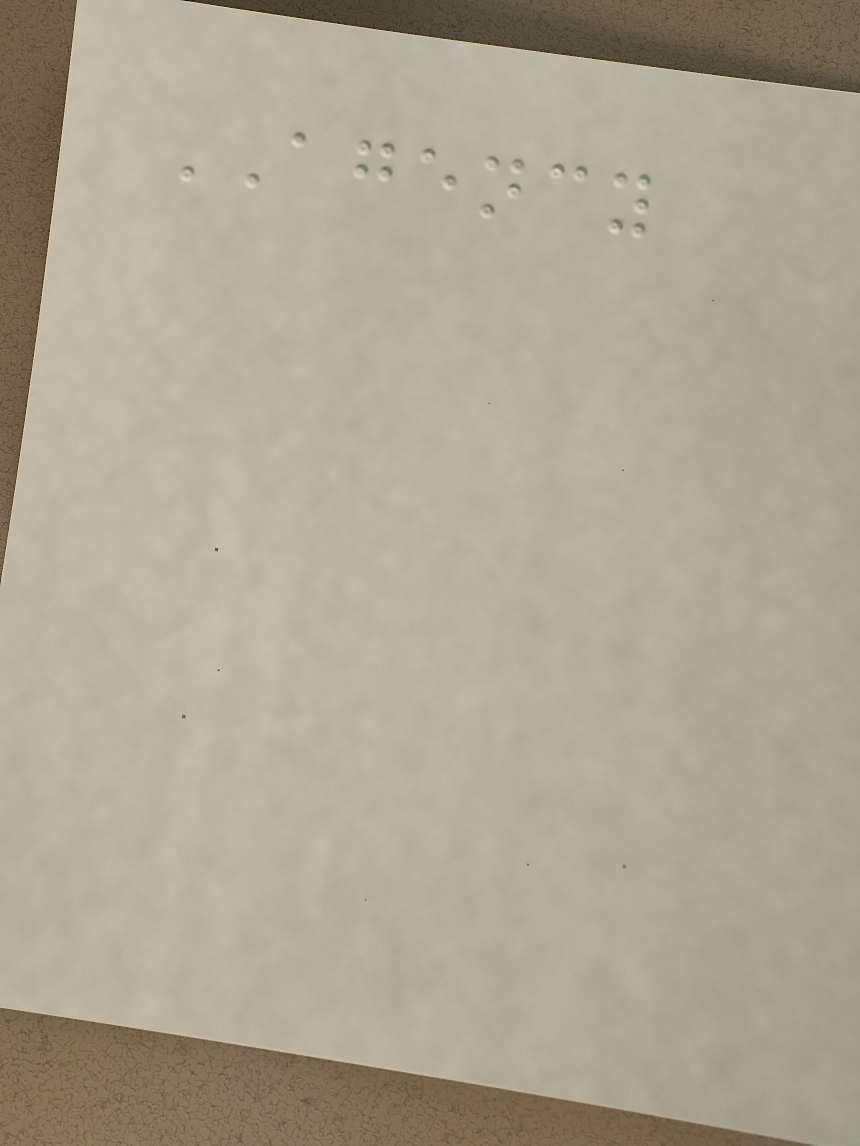AGENCY
